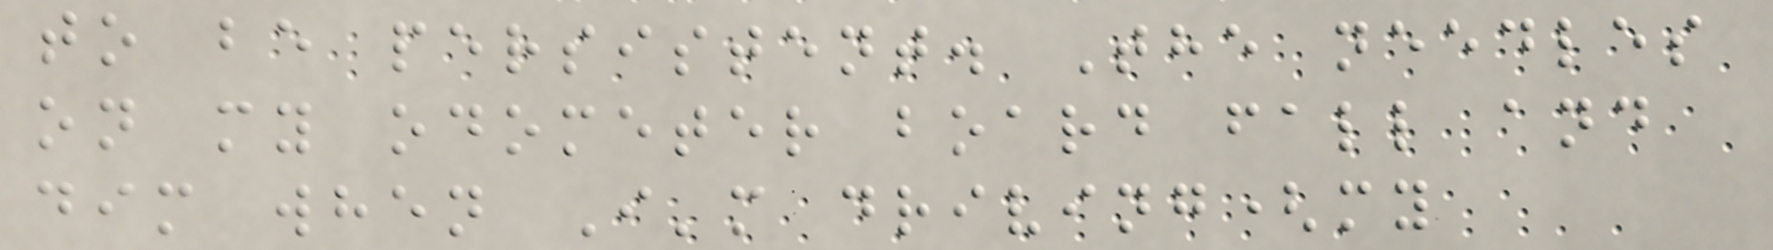to be persistent. The needles
on my odometer board fall and
dim when I'm driving(my
